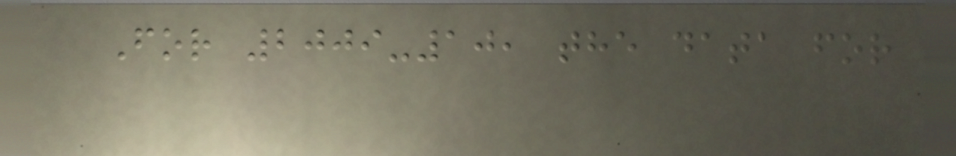For 2009-10, the data for
